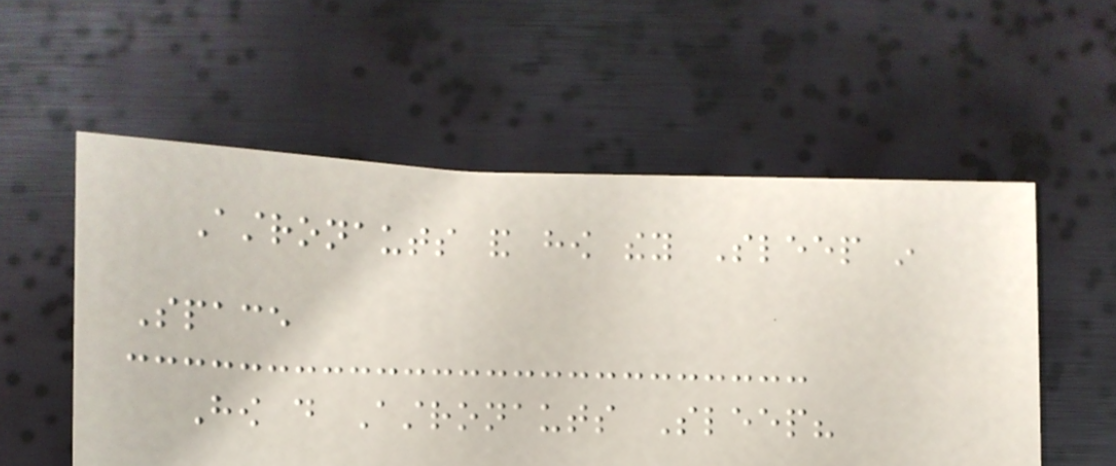Astronauts and how they Sleep in
Space
How do Astronauts Sleep?
